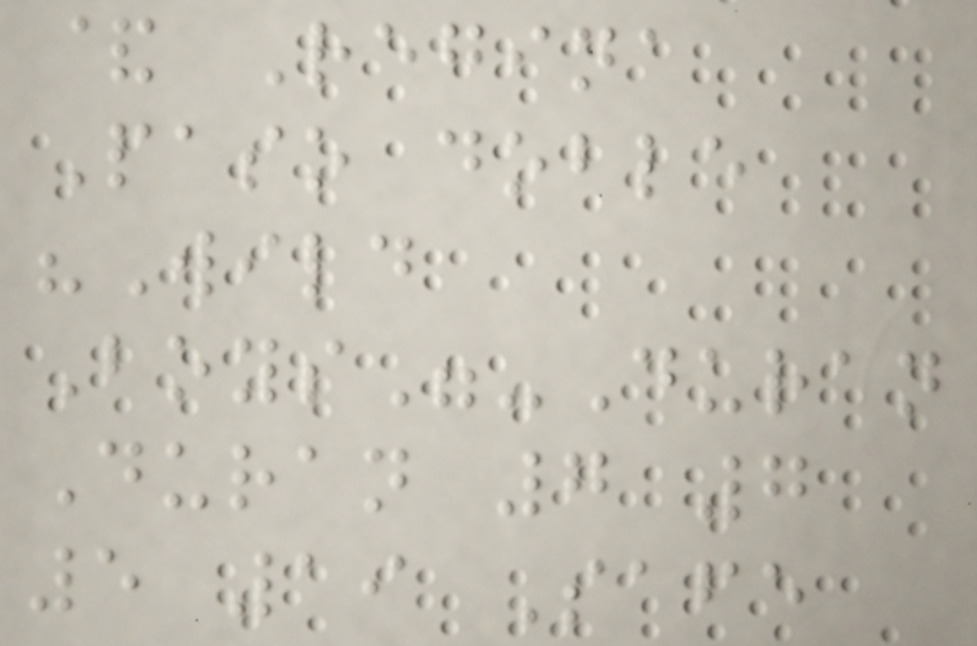& Regina
Paso doble
"Wild
Boys"-Duran
Duran 7 7
5 19 Safe
